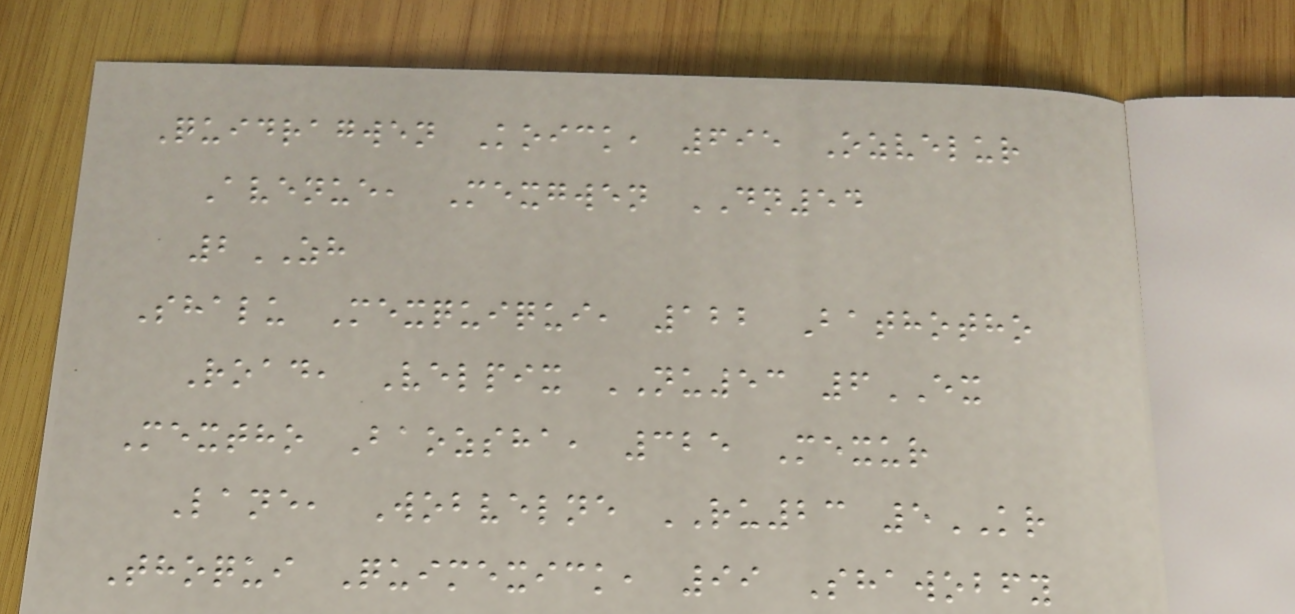Quidragwen Koick, 695 Ozvelur
Avenue, Mexgwen DN54
2ZH
Shalu Mexquiqui, 122 Bathotho
Road, Velpix NU53 6EX
Mextho Baozsha, 325 Mexur
Lane, Wobvelne RU23 5KR
Thoqui Quimexick, 99 Shawobfy
